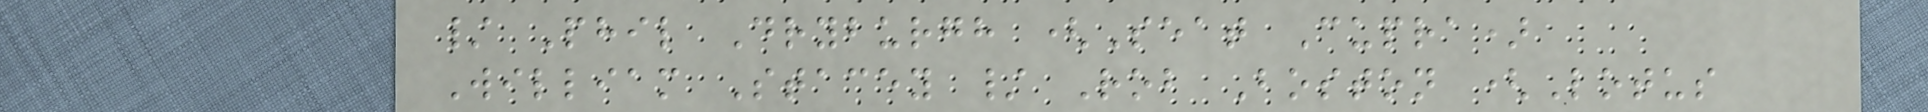/ Phil Dryburgh (Seat Cupra)
William Stacey / Rob Boston (Lotus
